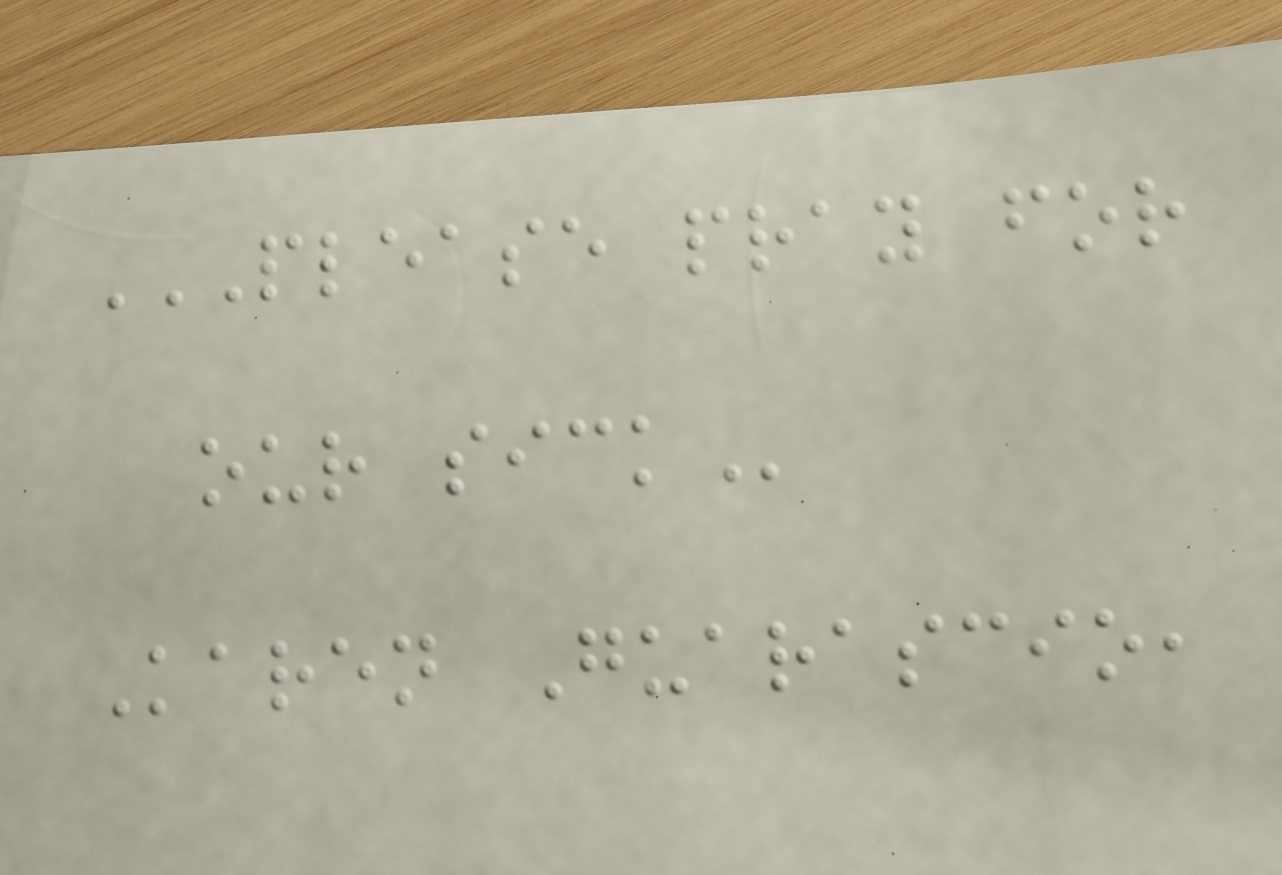PLEASE PRAY FOR
OUR SICK
Karen Guarascio,
